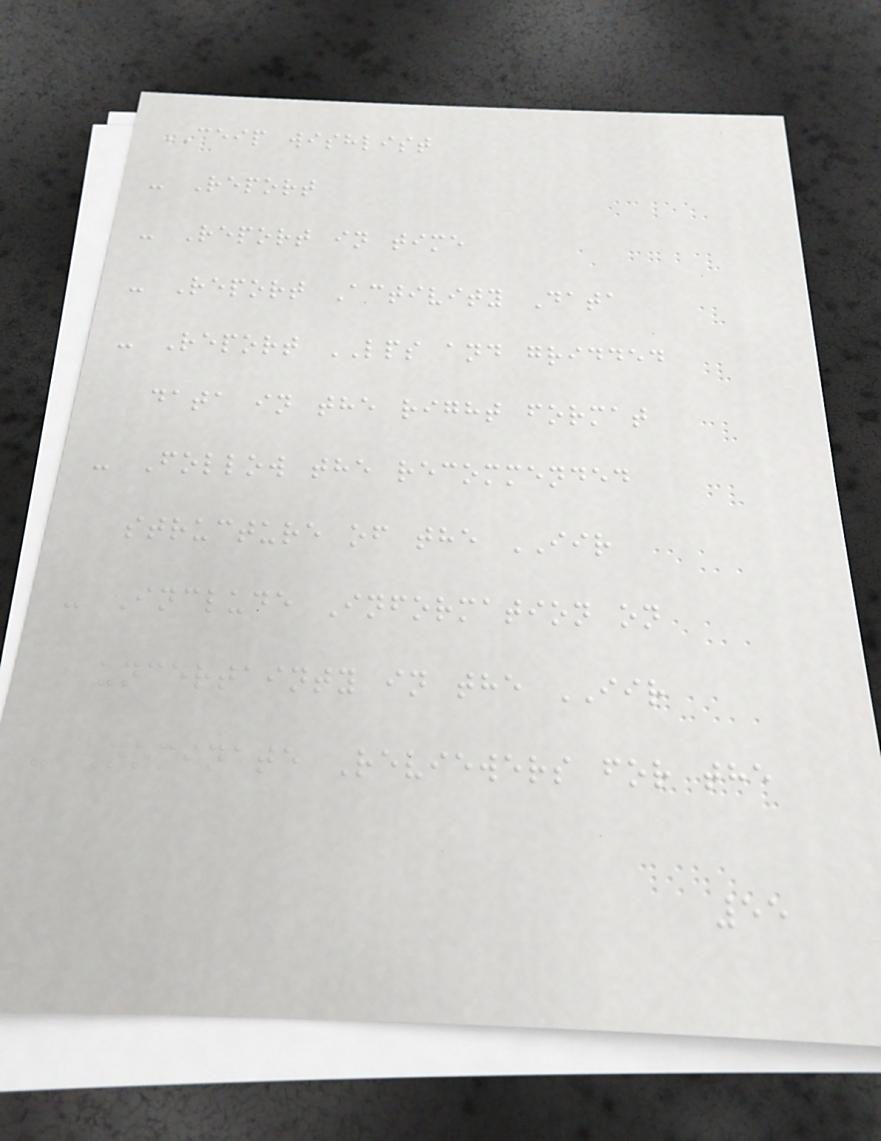CEIP wishlist
- Report
- Report in time
- Report Activity Data
- Report LPS and gridded
data in the right format
- Follow the recommended
structure of the IIR
- Include Information on
uncertainty in the IIR
- Nominate Reviewers for the
55
